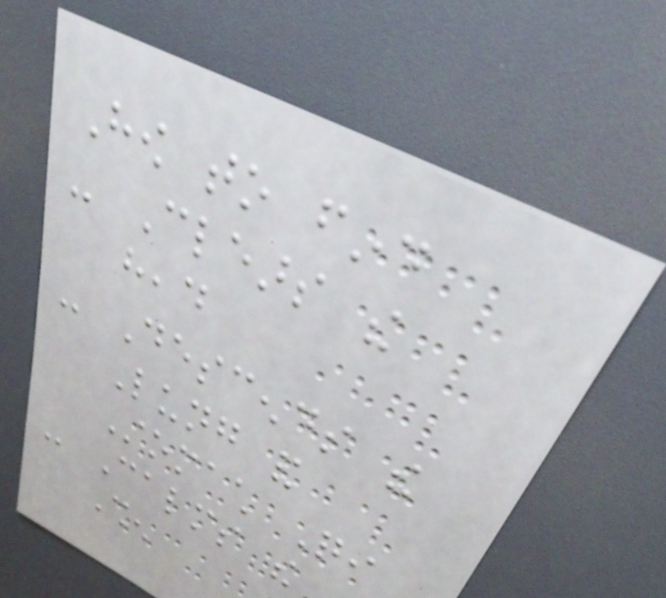How to find
- Clears the
head
- Descends the
Lung and
Stomach Qi
- Calms the
Shen
